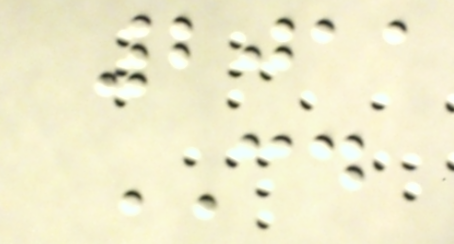2011
CD
